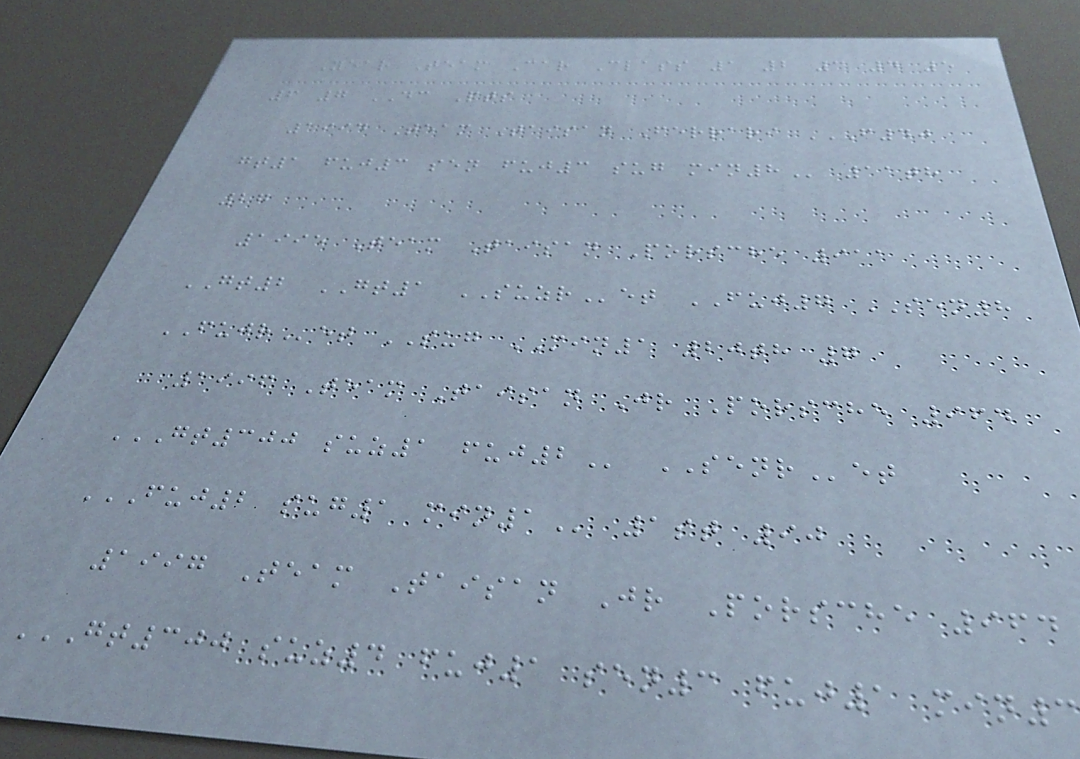Year Team Car Class 1 2 3 4 5
6 7 DC Pts
1994 Team Taisan Ferrari F40
GT1 FUJ3 SEN FUJ3 SUG MIN8 11th
27
1995 Team Taisan Porsche 911
GT2 GT1 SUZRet FUJ7 SEN8
FUJRet SUG MIN1 20th 7
1996 Team Taisan Jr Porsche 964
GT300 SUZ1 FUJ2 SENRet
FUJ2 SUG1 MIN1 1st 90
1997 Team Taisan Jr Porsche 964
GT300 SUZ4 FUJ1 SEN3 FUJ1 MIN3
